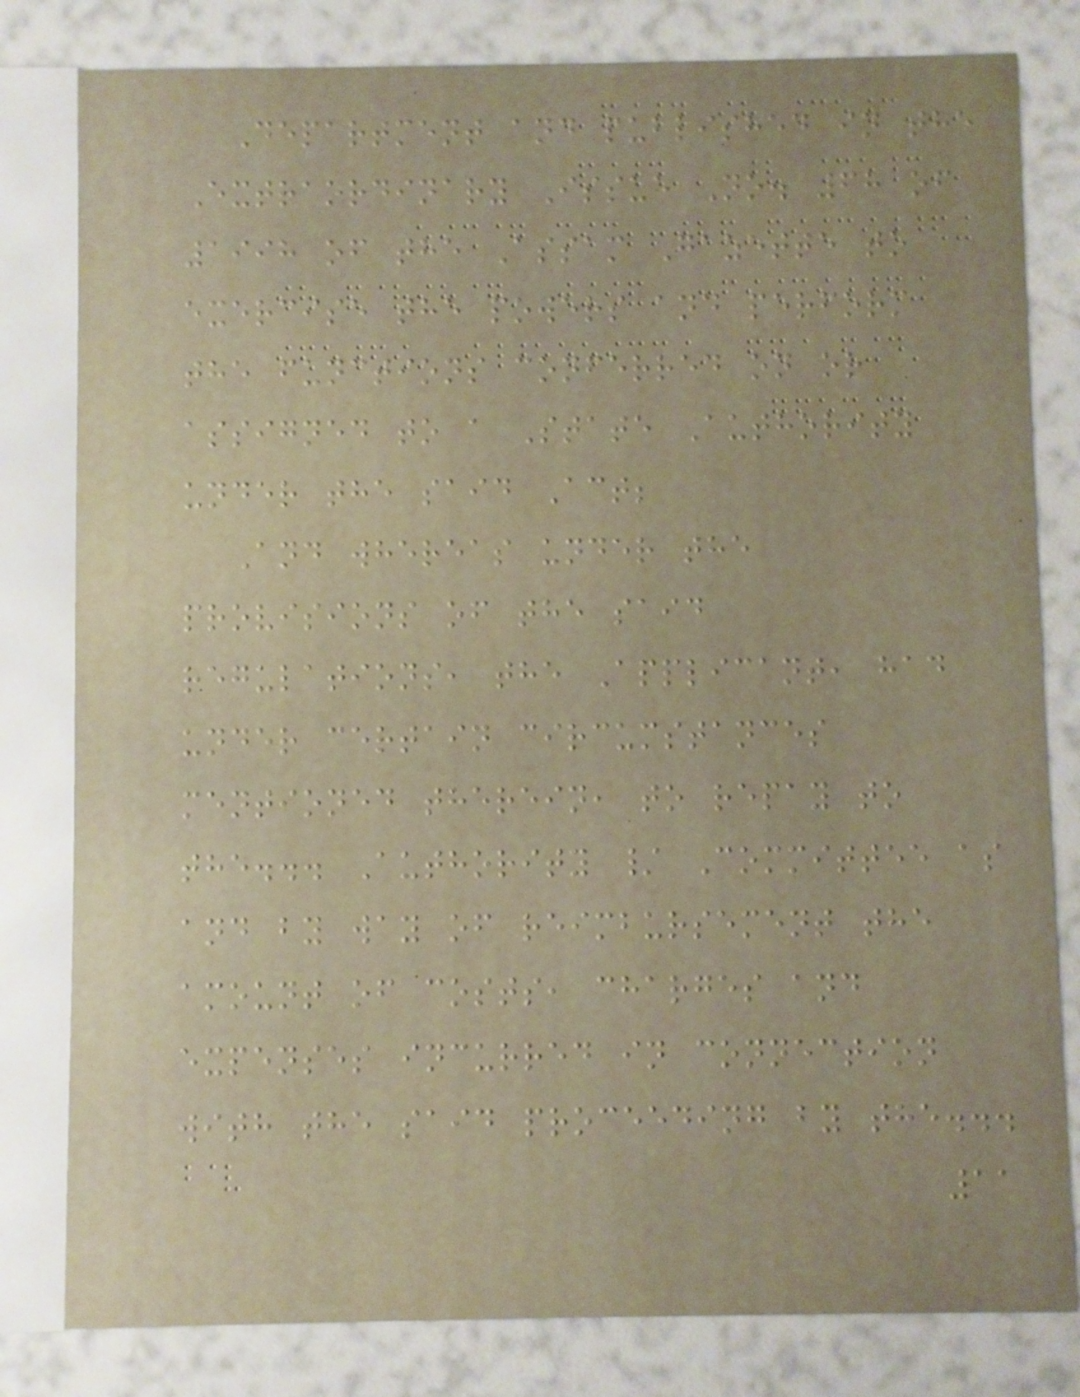Department and published in the
Extraordinary Issue No. 68 of
1998 of the Assam Gazette to
exercise the powers and perform
the functions conferred on or
assigned to a State Authority
under the said Act;
And whereas under the
provisions of the said
regulations, the Applicant, had
under certain circumstances
mentioned therein, to repay to
the... Authority / Committee as
and by way of reimbursement the
amount of costs, charges and
expenses incurred in connection
with the said proceeding by the...
11
